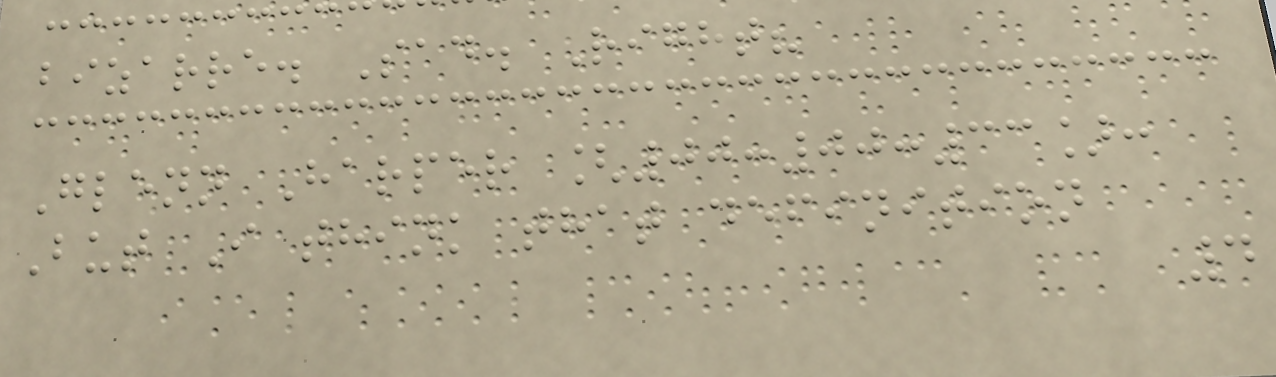bizarre. Sad. Right?
Glenn Harper [00:00:33]:
But I think that definition
4
